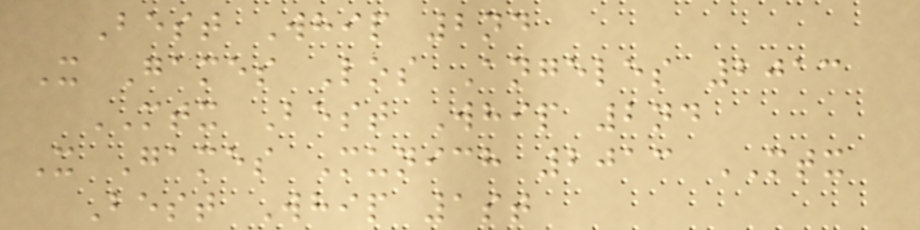Best Whip 2nd
X Games Los Angeles 2013
MTX Best Whip 2nd
X Games Munich 2013 MTX
Best Whip 1st
